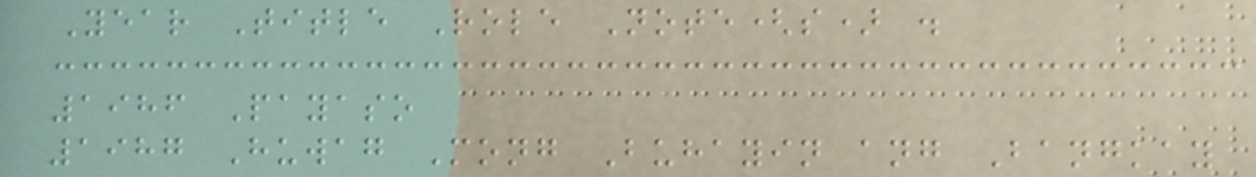Year Title Role Note(s) .
1986 Payaso
1987 Huwag Mong Buhayin ang Bangkay
